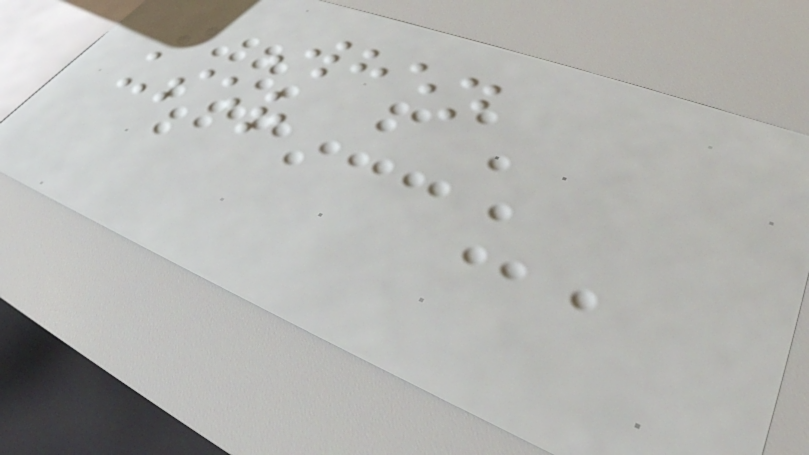When
user
